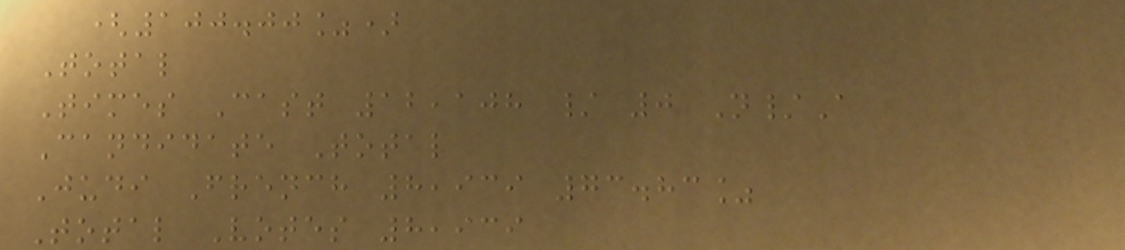(100.00%)
Total
Times Cast 12,108 / 0 N/A
Candidate Total
Judi French 8,939 73.83%
Total Votes 8,939
